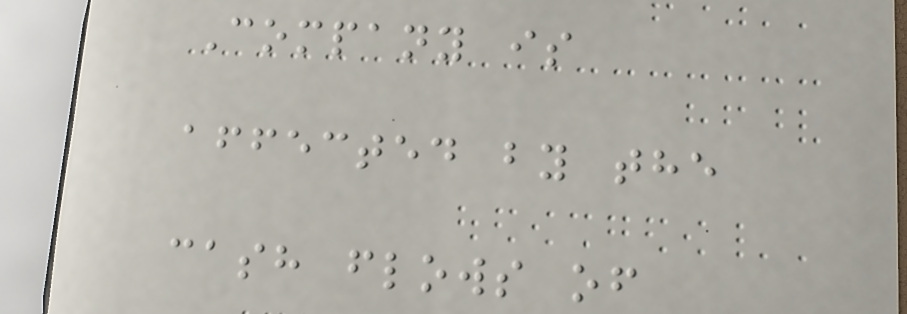Company is
affected by the
cash flows of
